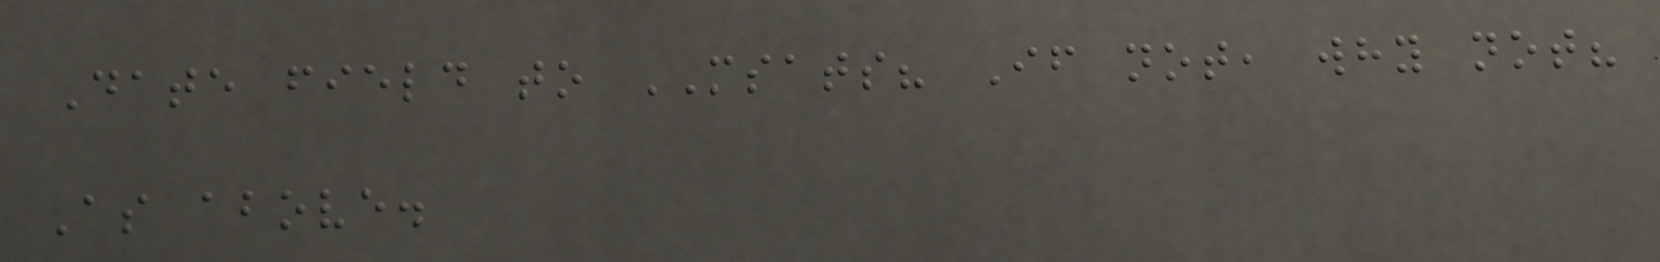Date field to MSATS? If not, why not?
As above.
